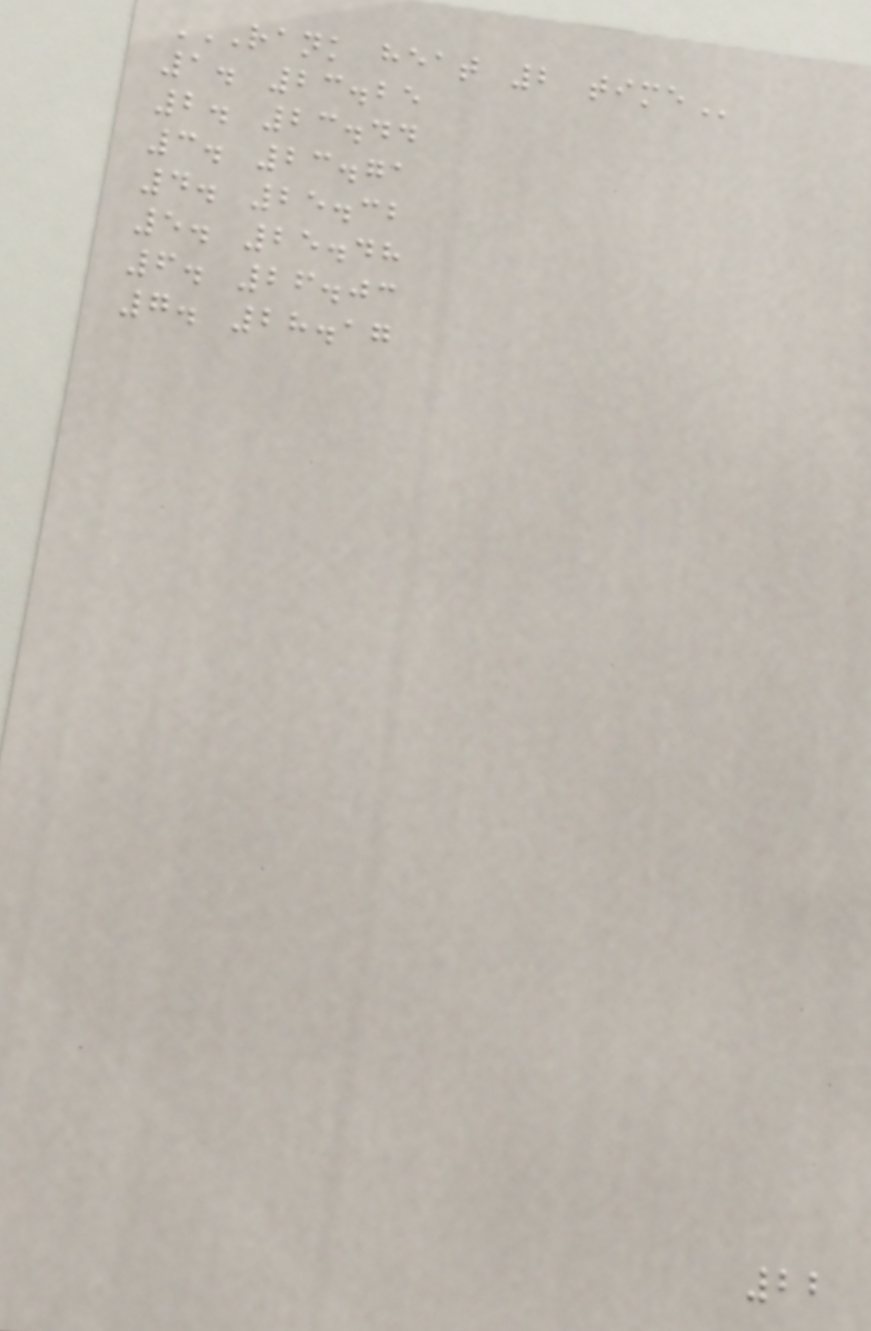RANK HEAT 2 TIME
1. 23.25
2. 23.44
3. 23.71
4. 25.32
5. 25.48
6. 26.03
7. 28.17
22
